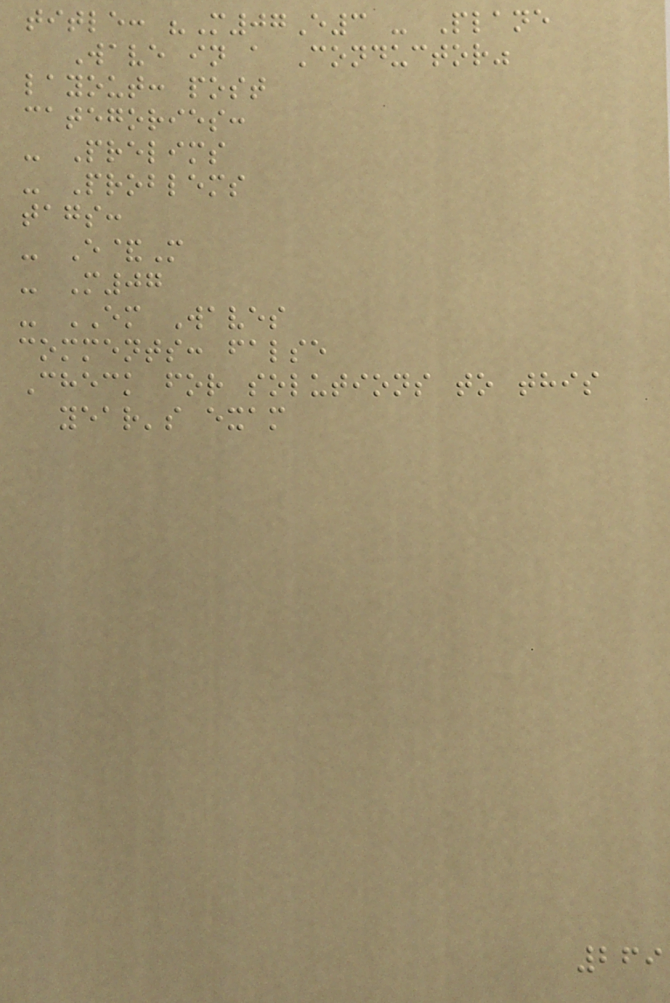title: "M07E3 - Plane
Wave in a Conductor"
layout: post
categories:
- Prelims
- Problems
tags:
- E&M
- M07
- EM Waves
comments: false
Check for solutions to this
year's exam
269
